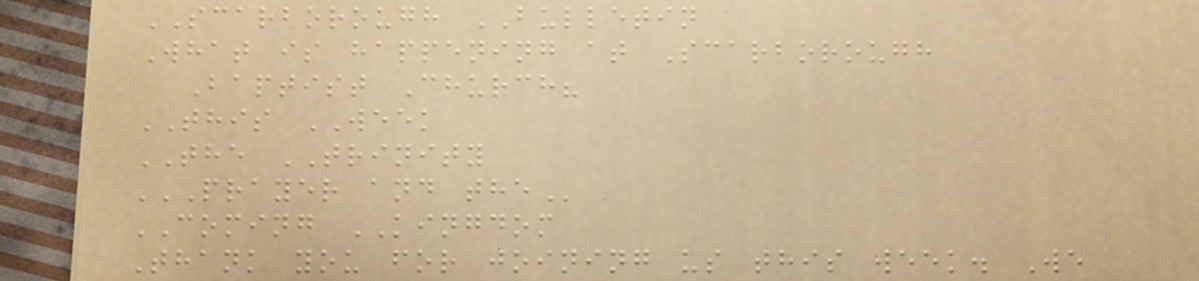SCARBOROUGH BULLETIN
What is happening at Scarborough
Baptist Church?
THIS WEEK
THE TRINITY
PRAYER AND THE
COMING KINGDOM
Thank you for joining us this week. We
